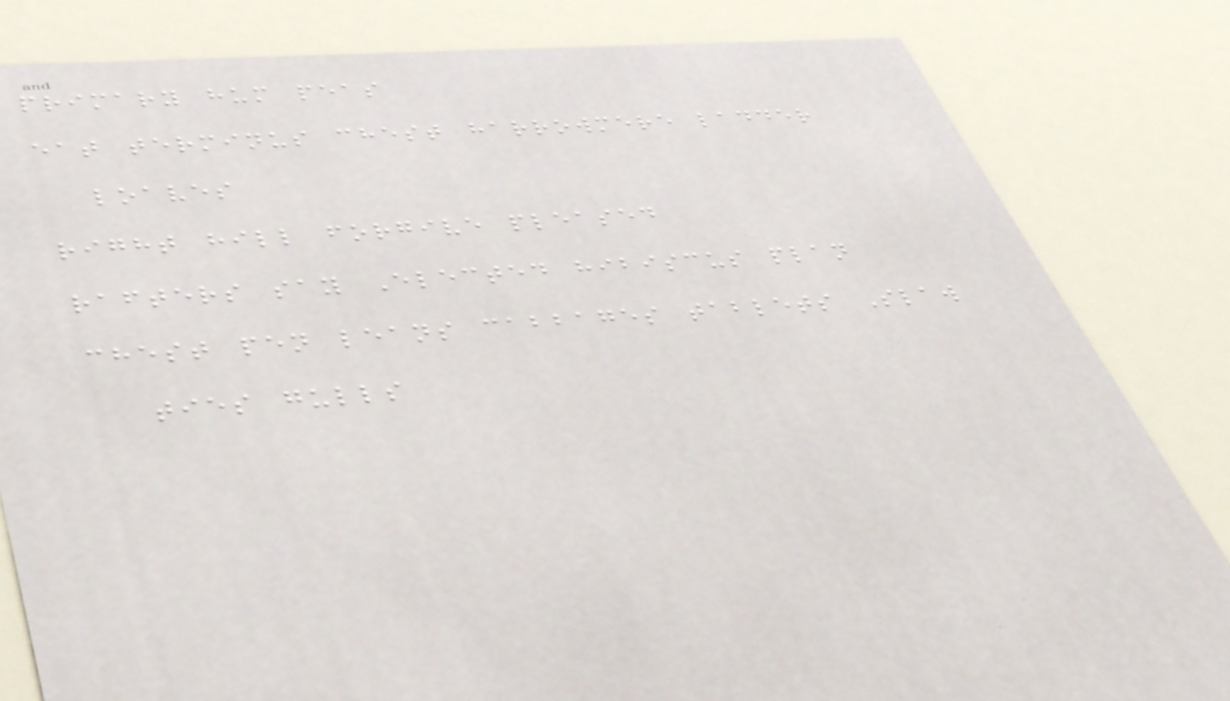primary hum peas
eat terminus chest harrowmere ladder
loaves
right hill forgive pleased
rafters say Elected hibiscus plan
chest pen leans cabbages tablets Slaw
ties gulls
